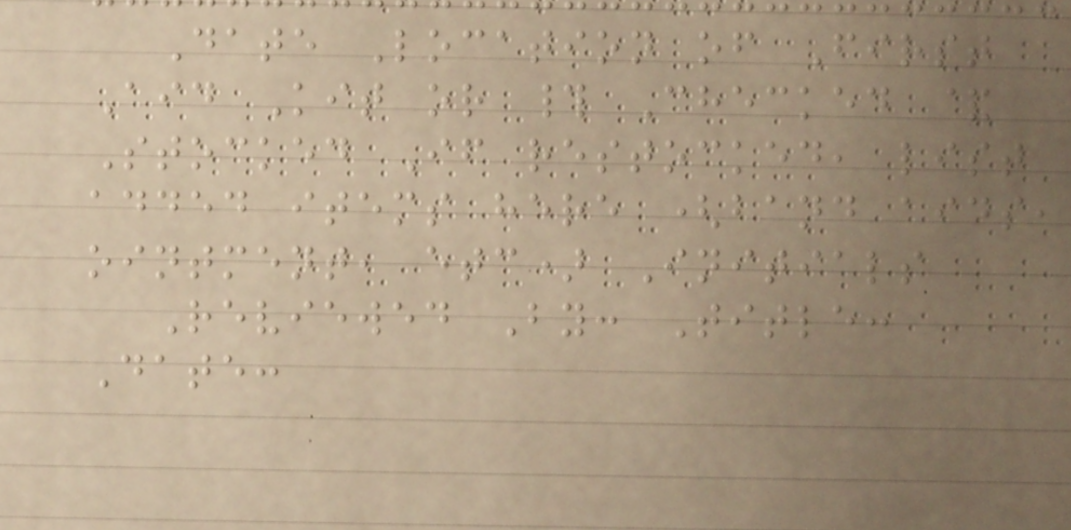Date Location of First
Aid Kit or # Checked &
Stocked If restocked, list
added items here (band aids,
ointment, etc) Initials
Reviewed By: Title:
Date:
